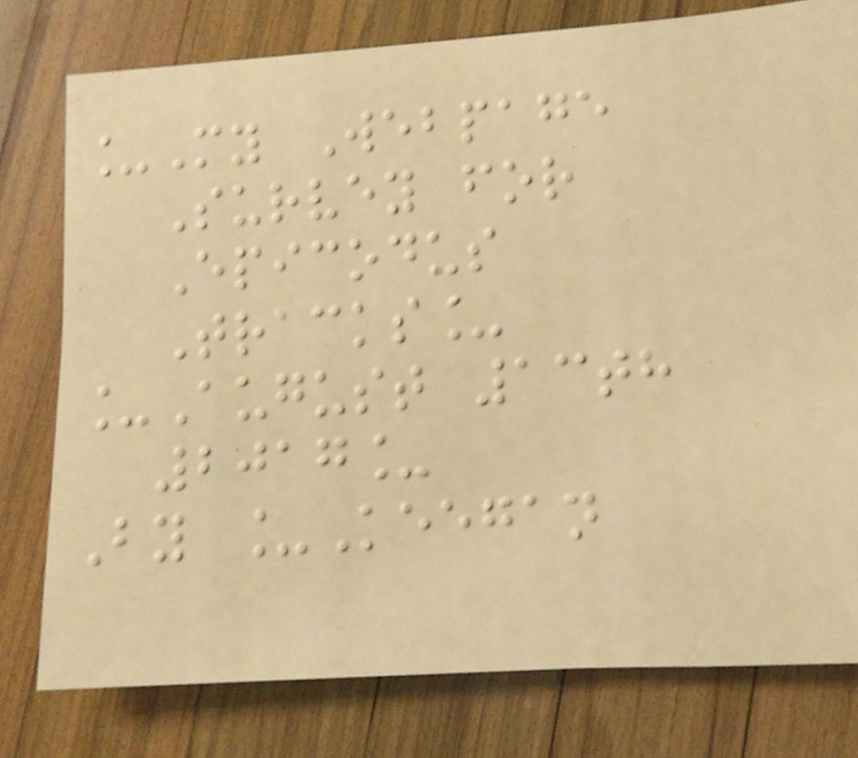_My Webpage
Survey for
Epicodus
Tracks_
_August 13th
2017_
By _Keegan
